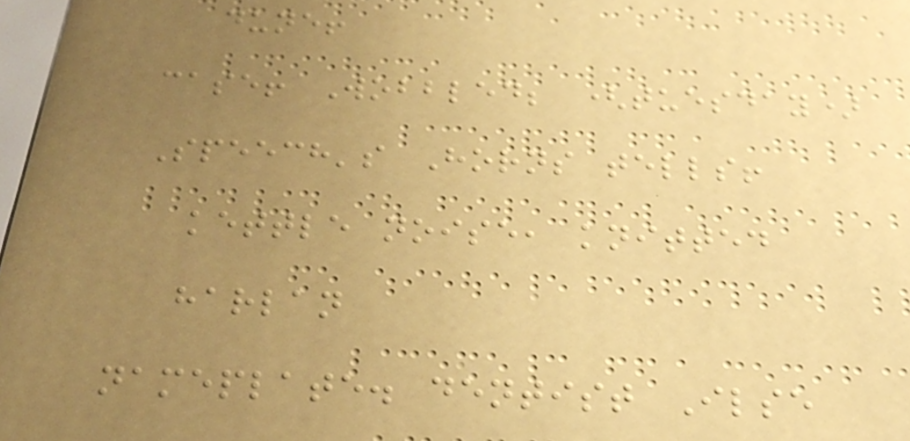dune!
case! Wobbled; (tuesday)
Speech's Horns tells!
kettle noise, knitted
harlan
nameplate. dentist Ilse
